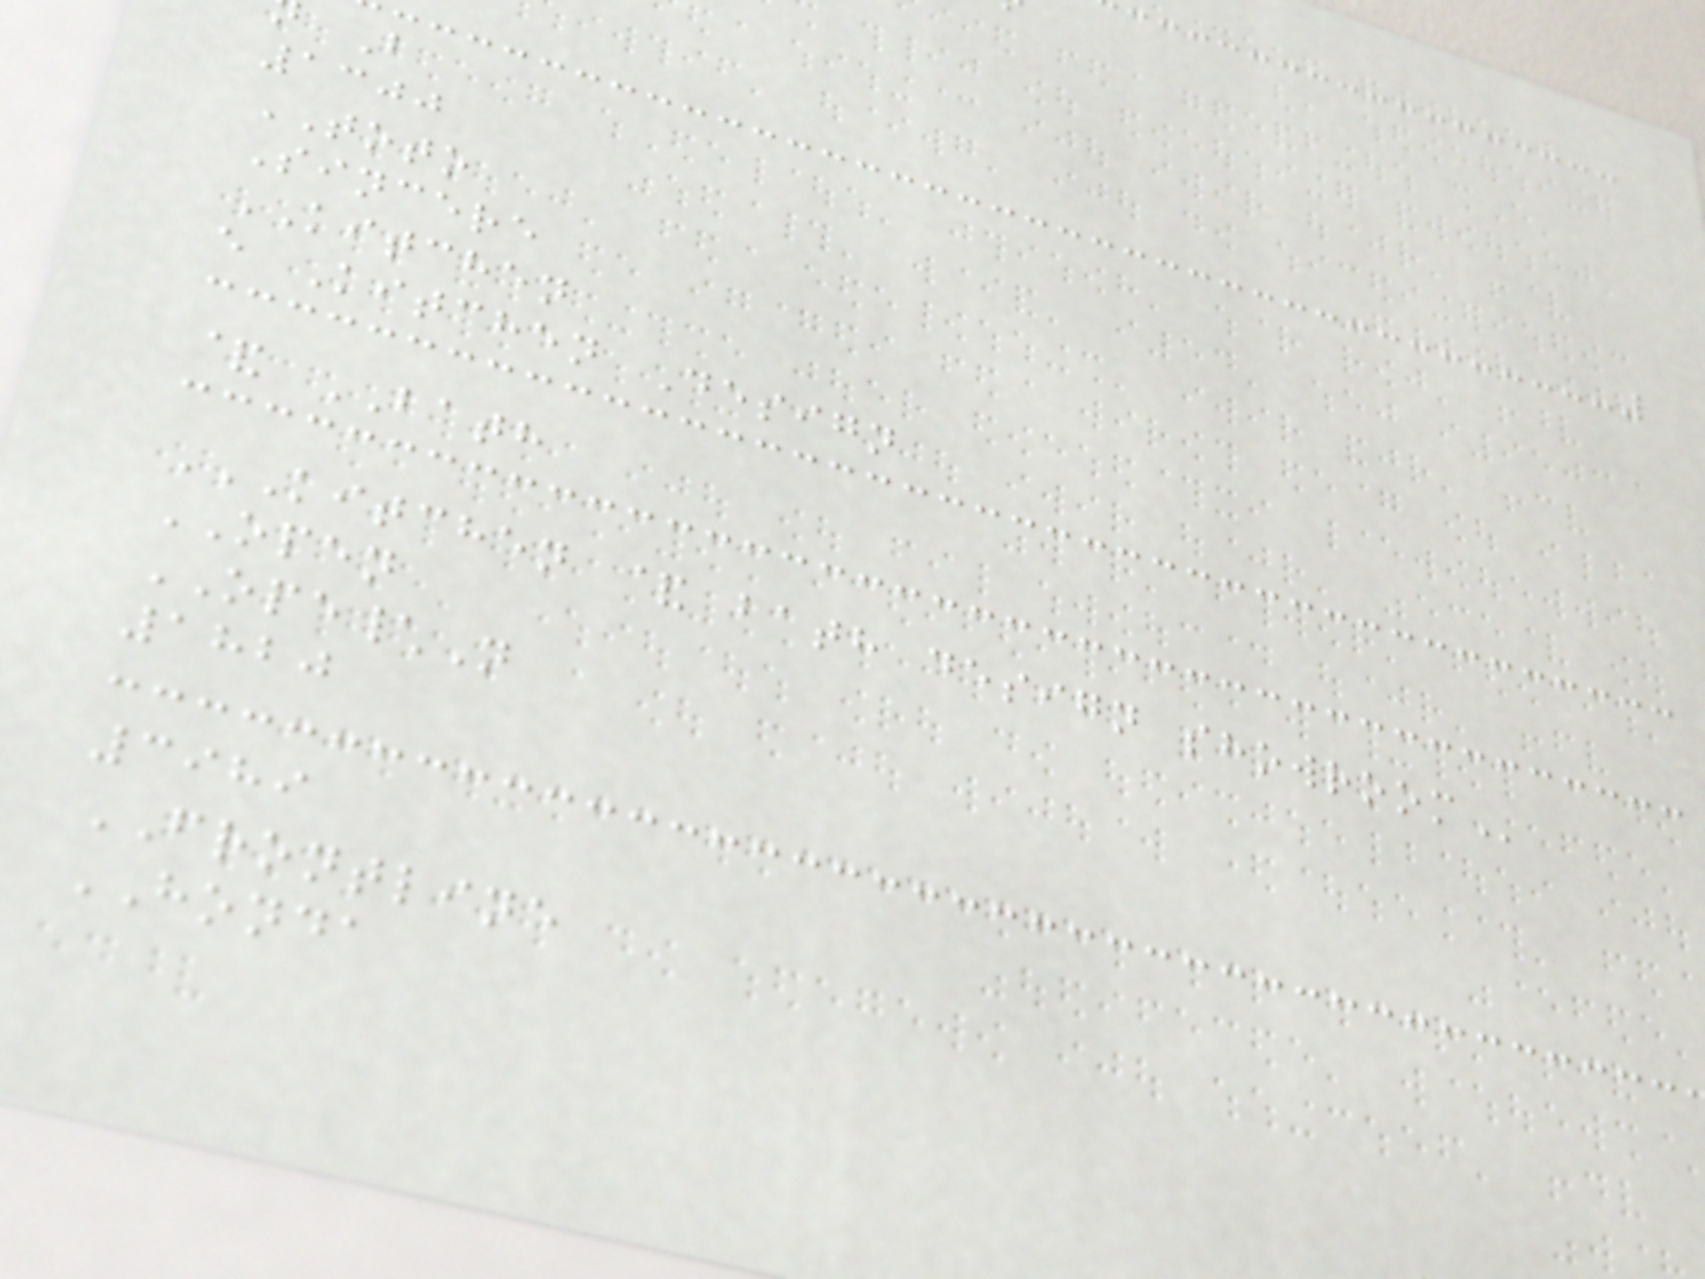1300
TOTO
Sincere
KITCHEN
e Kitchen Design
& BATH
KITCHEN & BATH DESIGN SHOWROOM
OPEN
OPE\N
1820
3989
FRONTLINE
HONDA
